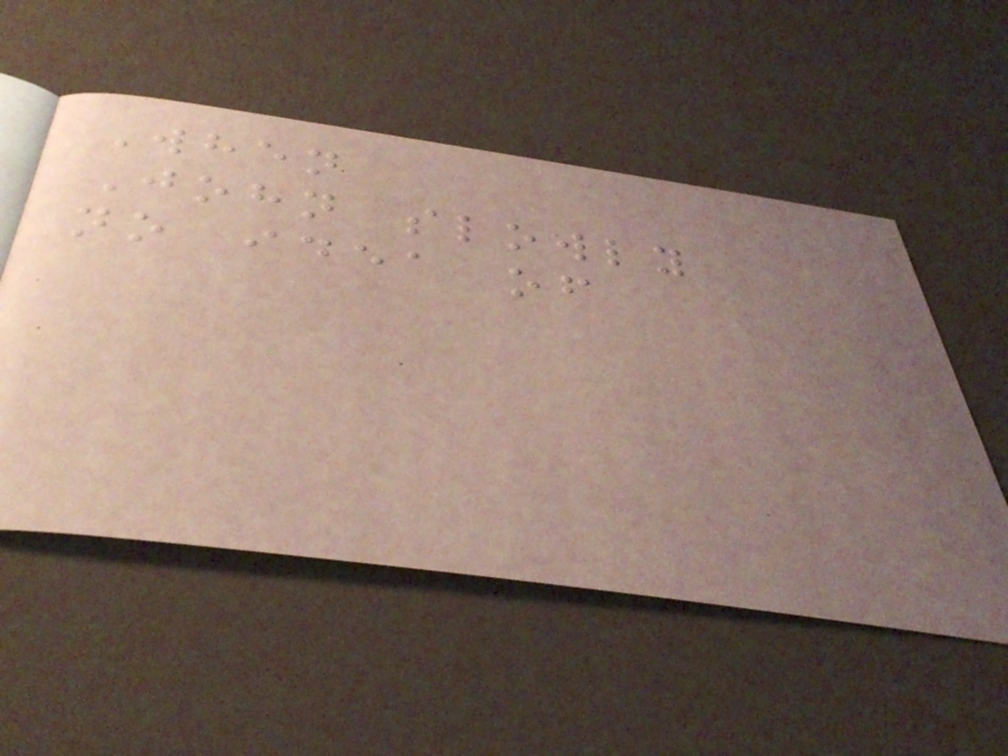When
John slowly
no idea of
